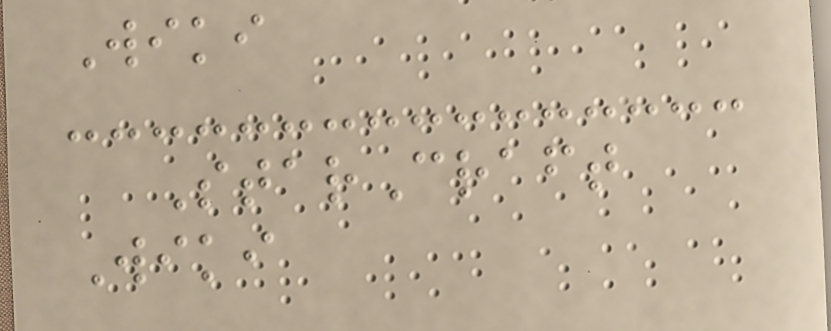Wiki
StarCraft
Wiki
